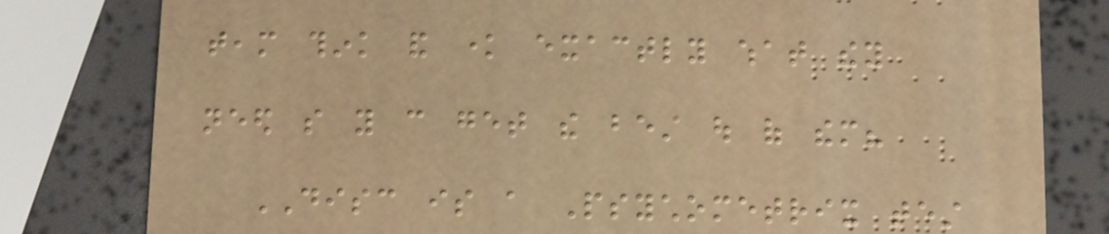team think and know exactly what they
need so you can get the best out of them?
DISC is a Psychometrix test
